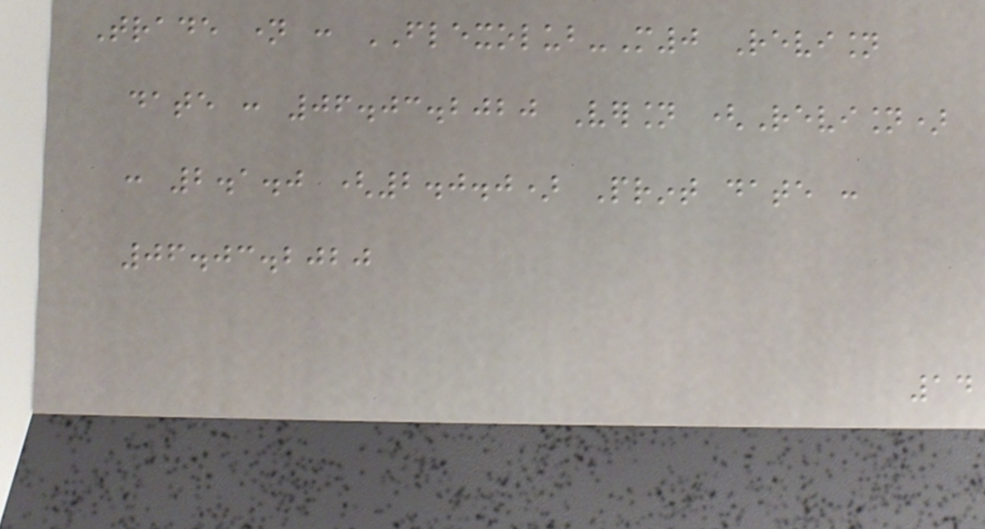Trade name : FLEXOLUB-M0 Revision
date : 06.03.2020 Version (Revision)
: 2.1.0 (2.0.0) Print date :
06.03.2020
14
